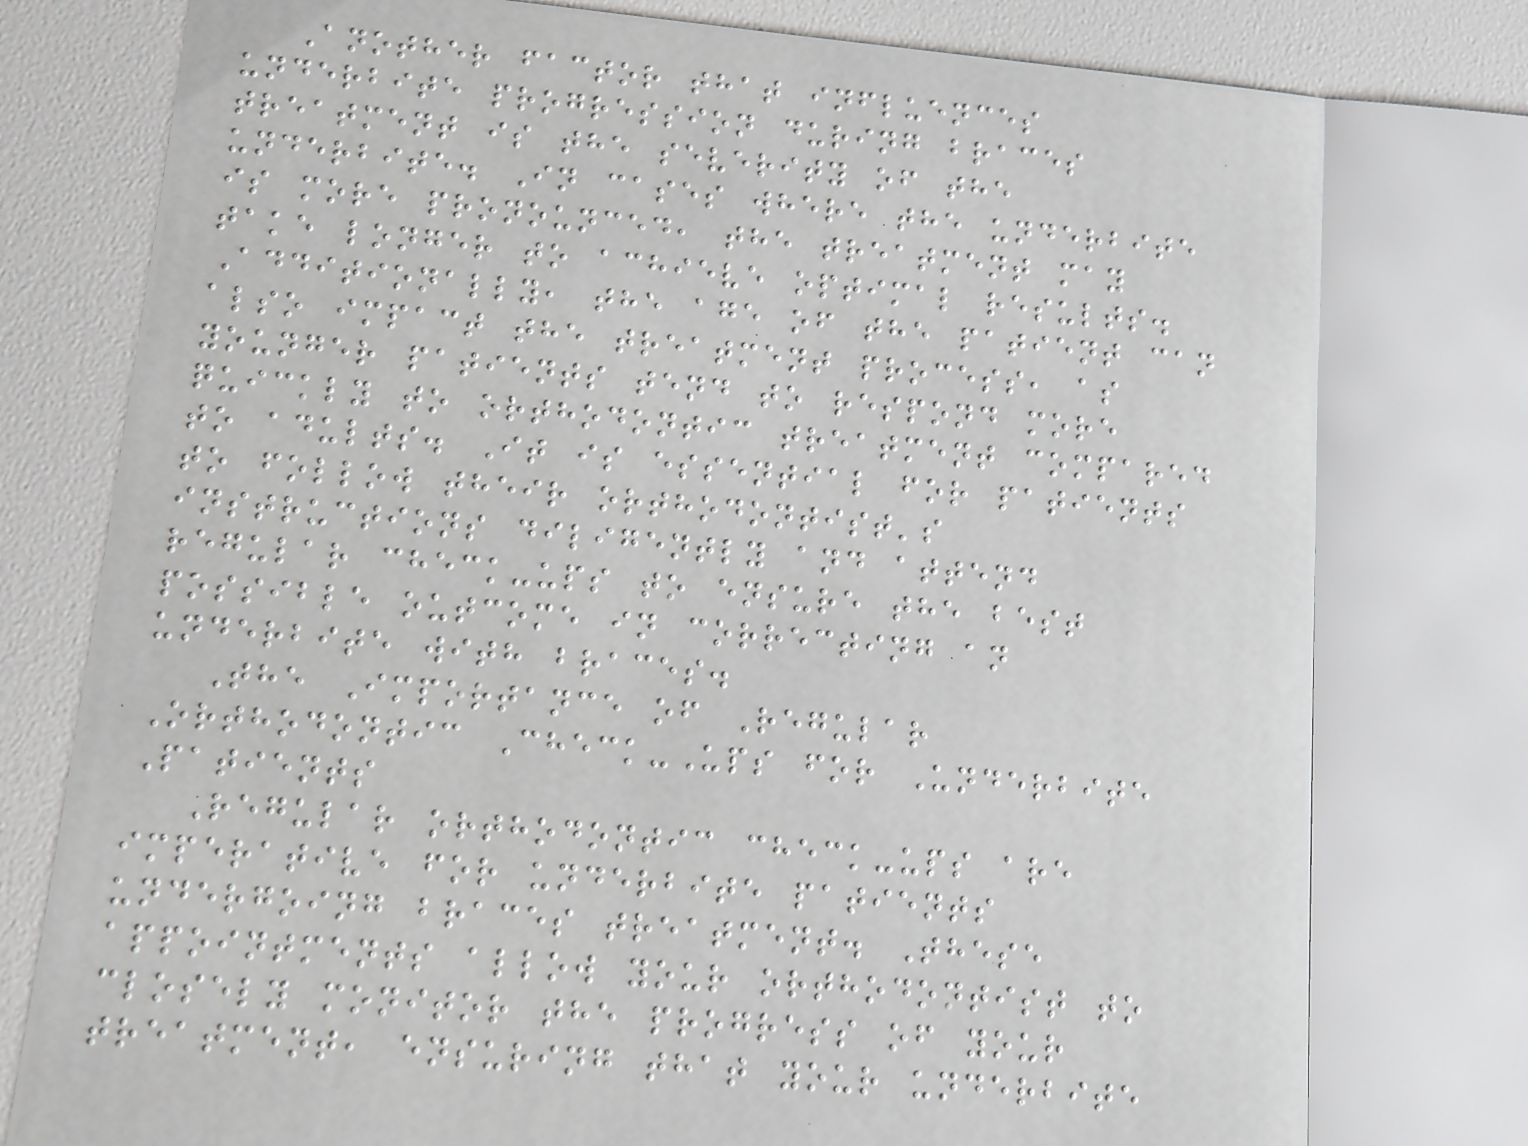Another factor that influences
underbite progression during braces
treatment is the severity of the
underbite. In cases where the underbite
is more pronounced, the treatment may
take longer to achieve optimal results.
Additionally, the age of the patient can
also impact the treatment process, as
younger patients tend to respond more
quickly to orthodontic treatment compared
to adults. It is essential for patients
to follow their orthodontist's
instructions diligently and attend
regular check-ups to ensure the best
possible outcome in correcting an
underbite with braces.
The Importance of Regular
Orthodontic Check-Ups for Underbite
Patients
Regular orthodontic check-ups are
imperative for underbite patients
undergoing braces treatment. These
appointments allow your orthodontist to
closely monitor the progress of your
treatment, ensuring that your underbite
